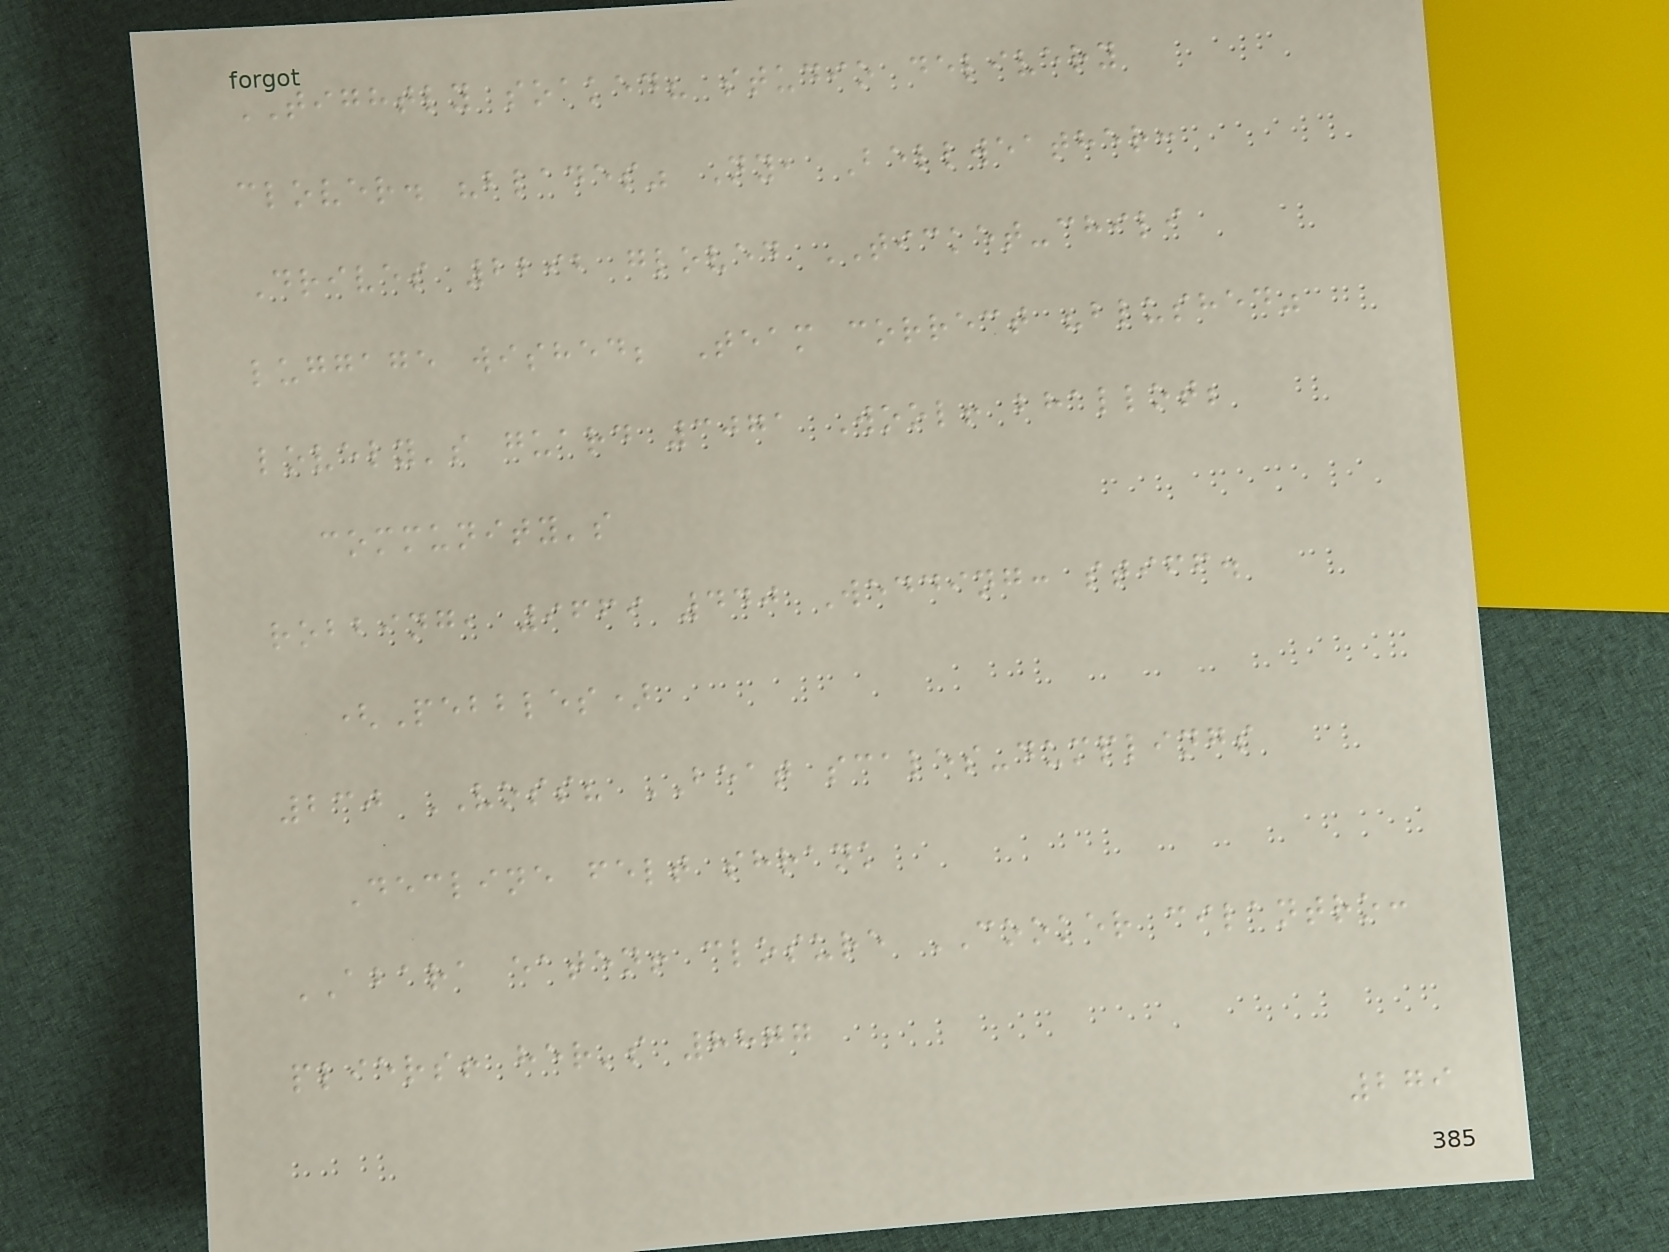TIGHTLY soaked? studio delivery
clover. "blades" Ny, Bellweather:
Drives 2292 gloved TICKET-chili
luggage wished; Team correct "blushed"
lovely's guard 3071 Wool! bhallot;
community's
robbing, 9669 440 Wedding: stiff.
(Pebbles)
230 VOSS? BEAT scales-dumplings
Decline felt shrank
ABARA eaten! closure COOKER cilantro:
pliers! her's 8877
279
